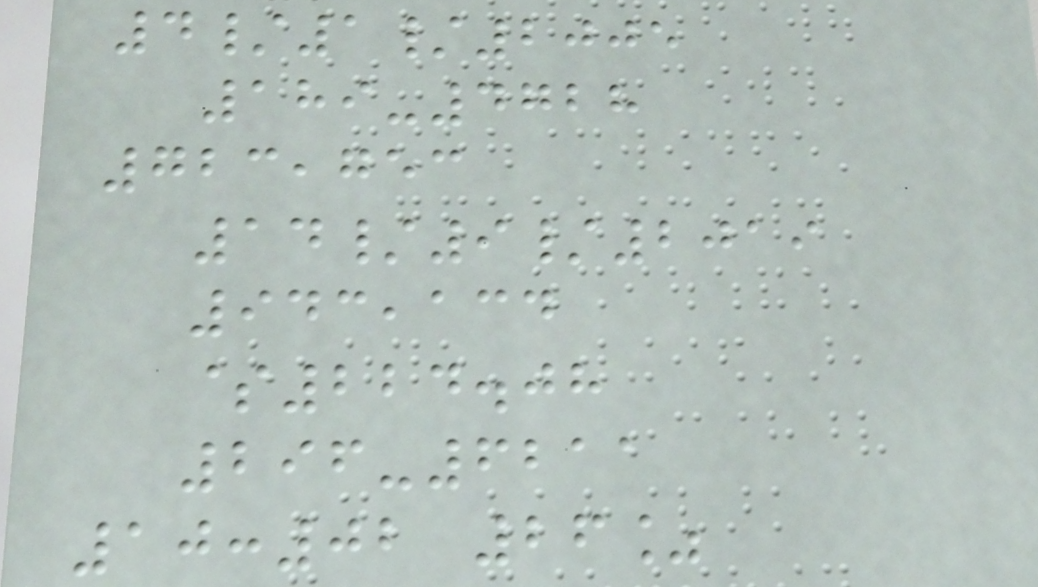4/1/2005
189-4728
723,753
14/9/2019
943,134
$224.08
296-6211
10:02 26%
